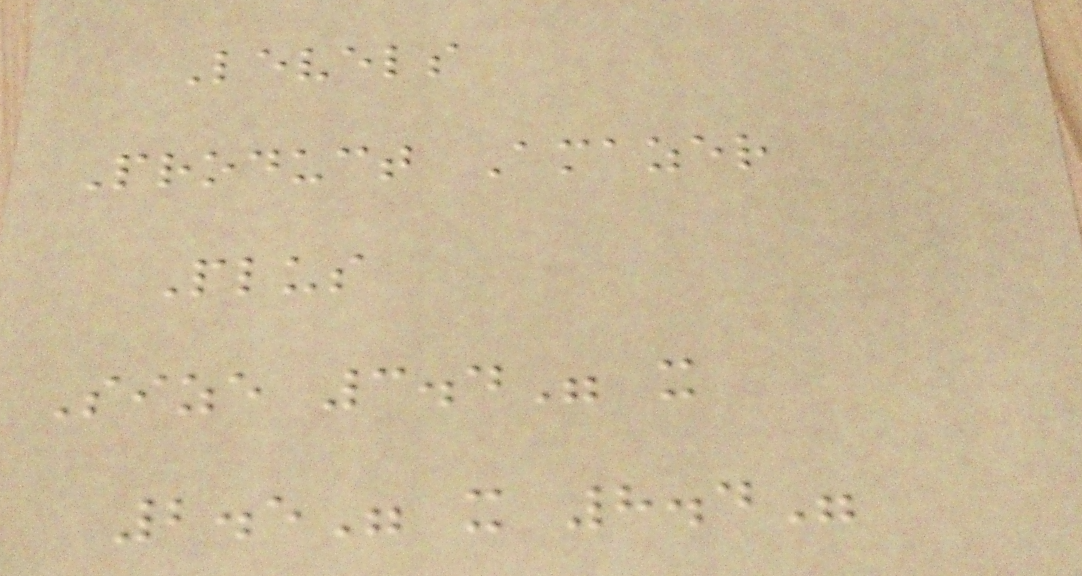Levels
Product Amazer
Plus
Size 3.4" x
2.5" x 8.4"
